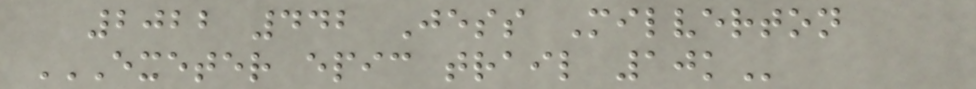2022 442 Jess Milverton
EXETER EPIC TRAIL 10K
